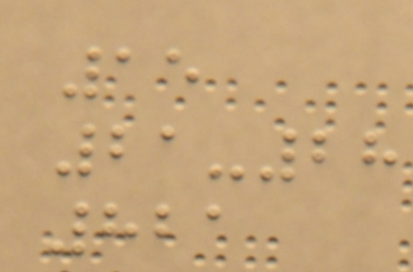15
21-28
821
